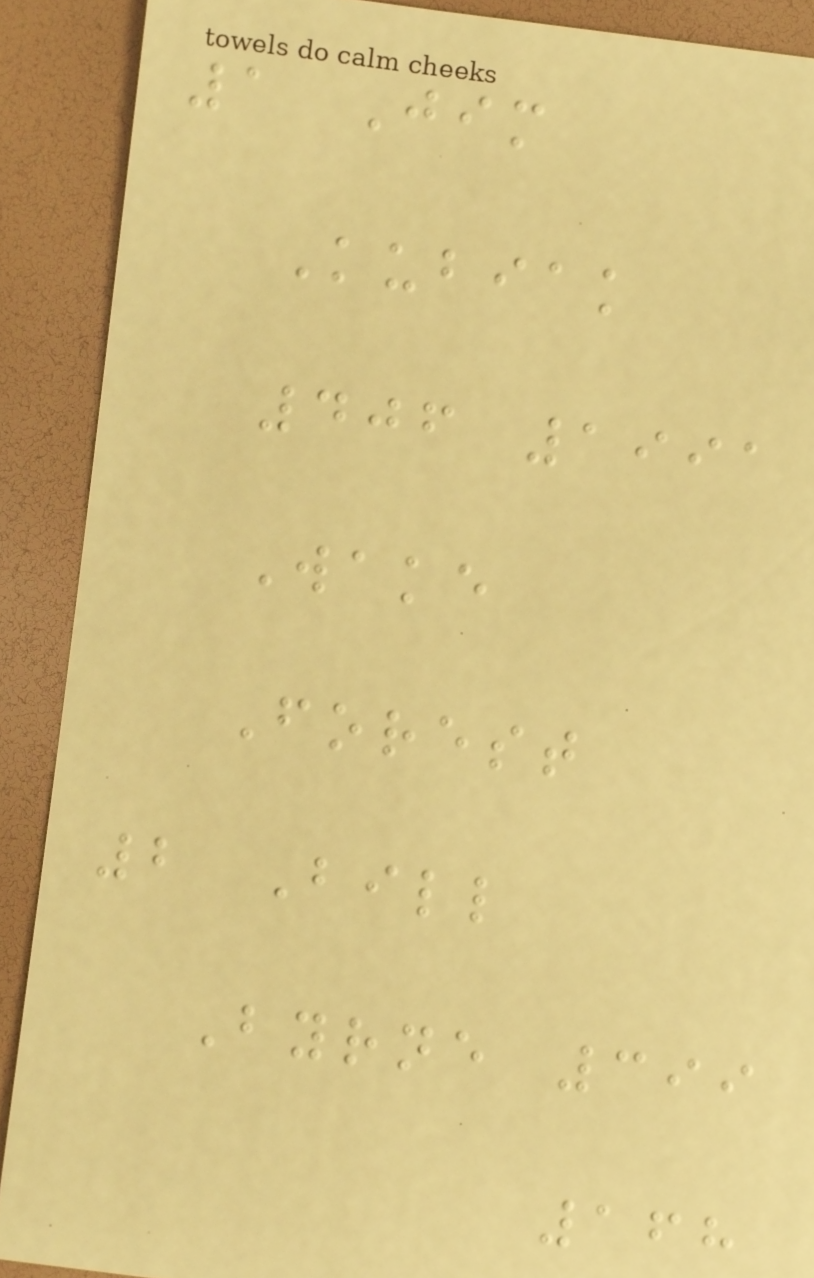1 Jim
Kubiak
406 1991
Wake
Forest
2 Bill
Byrne 399
168
